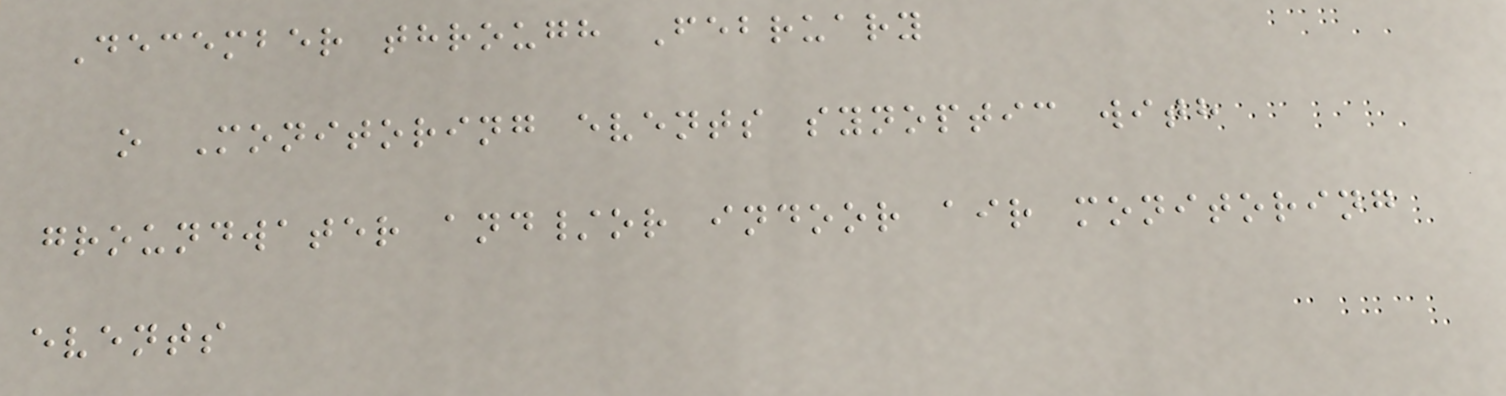December through February
o Monitoring events synoptic with
groundwater and/or indoor air monitoring
events
